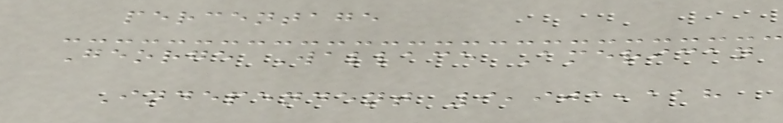percentage
George Wallace American
Independent 9,901,118
